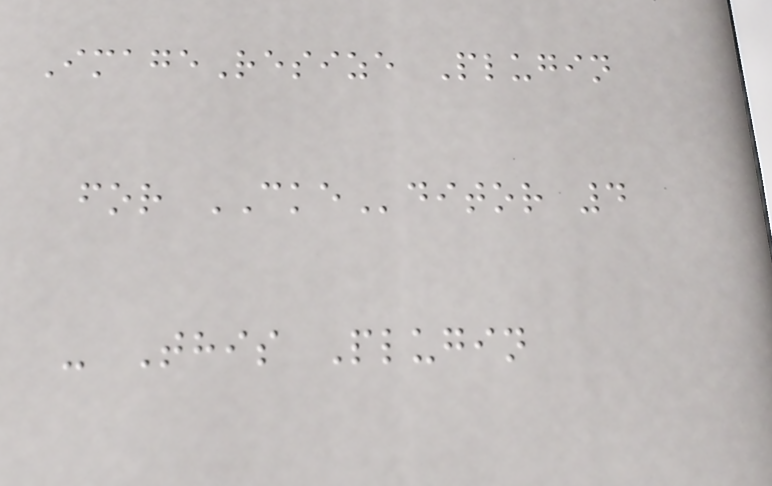ImageResize Plugin
for CKEditor 4
- This Plugin
